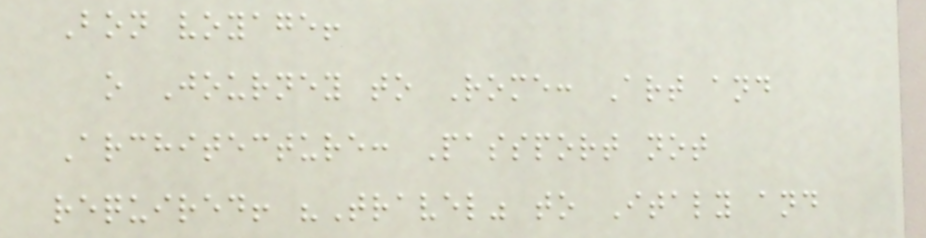Bon voyage!
o Journey to Rome: Art and
Architecture: Passport not
required! "Travel" to Italy and
